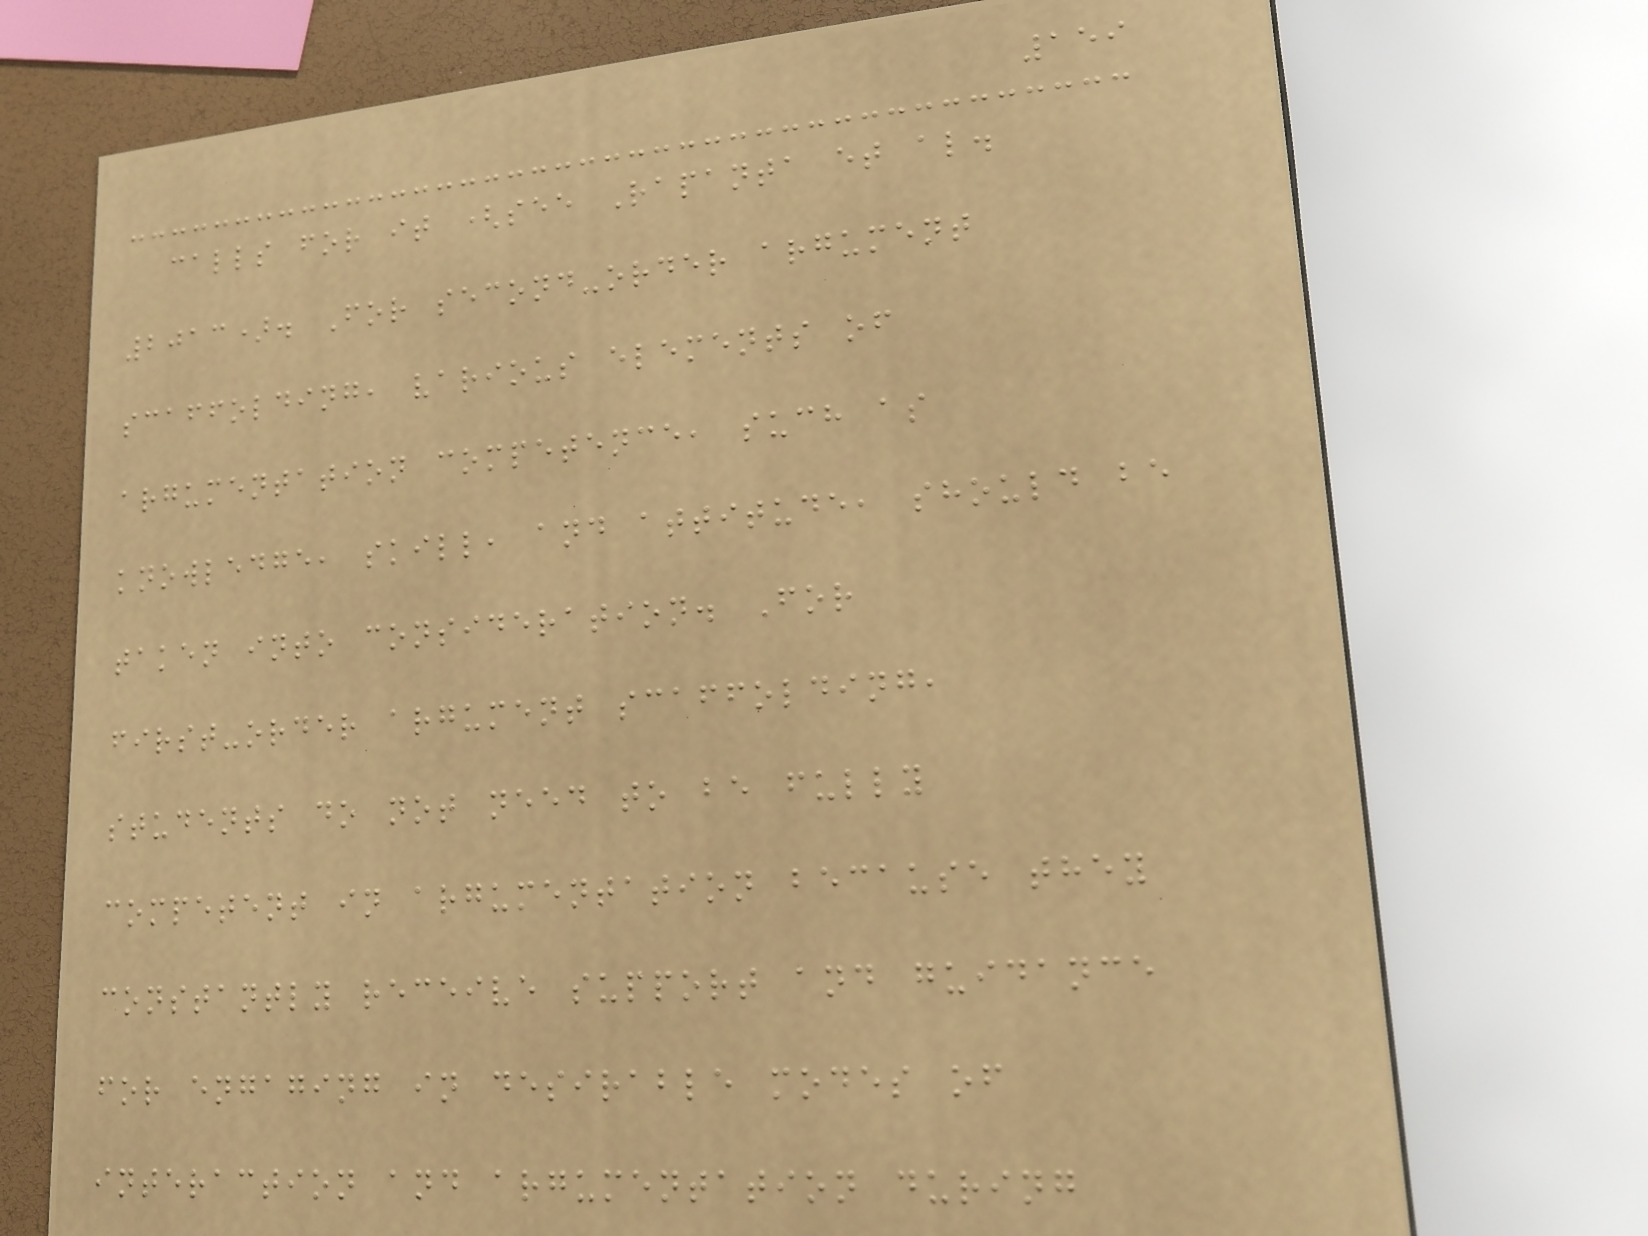159
calls for it (see Rapanta et al.
2013). For second-order argument
scaffolding, various elements of
argumentation competence, such as
knowledge, skill, and attitude, should be
taken into consideration. For
first-order argument scaffolding,
students do not need to be fully
competent in argumentation because they
constantly receive support and guidance
for engaging in desirable modes of
interaction and argumentation during
